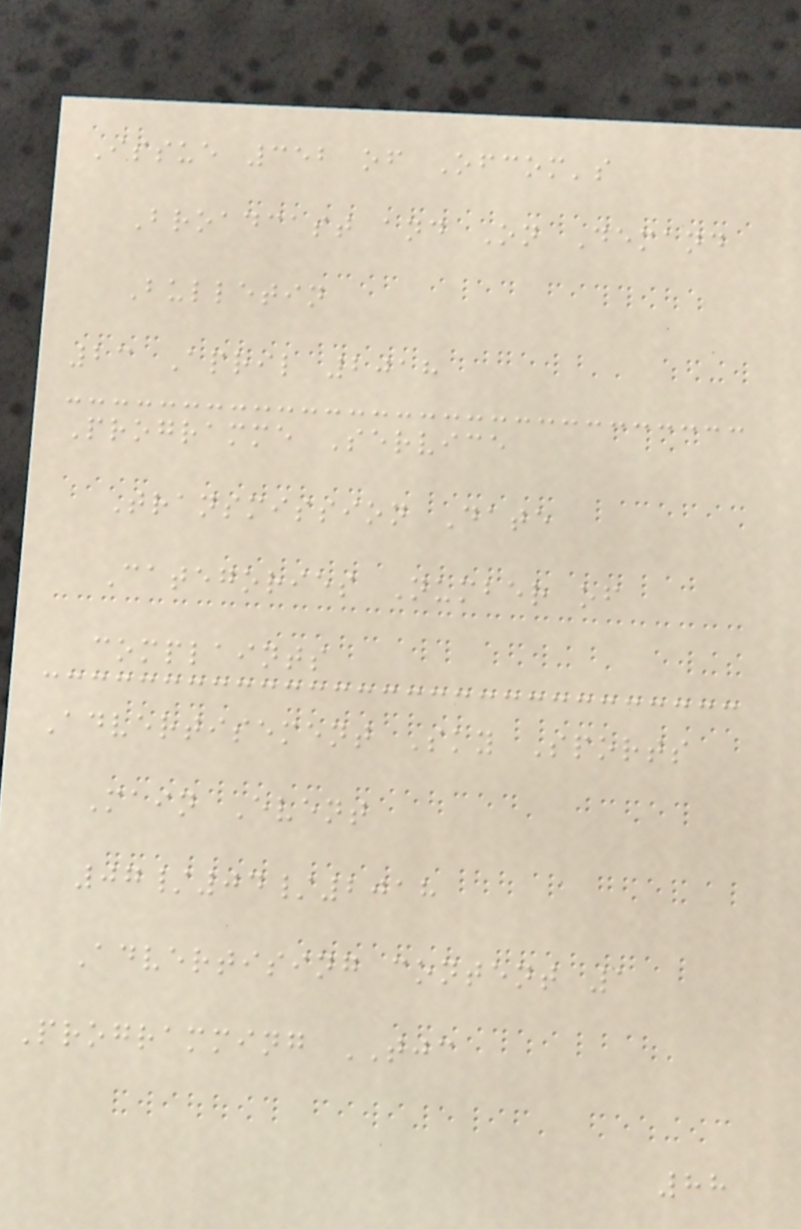Issue 352 of Ofcom's
Broadcast and On Demand
Bulletin
23 April 2018
Programme Service
Transmission Date
Categories Number of
complaints
Advertisement Sky Sports
Main Event
07/04/2018
Advertising content 1
Programming TJC
88
